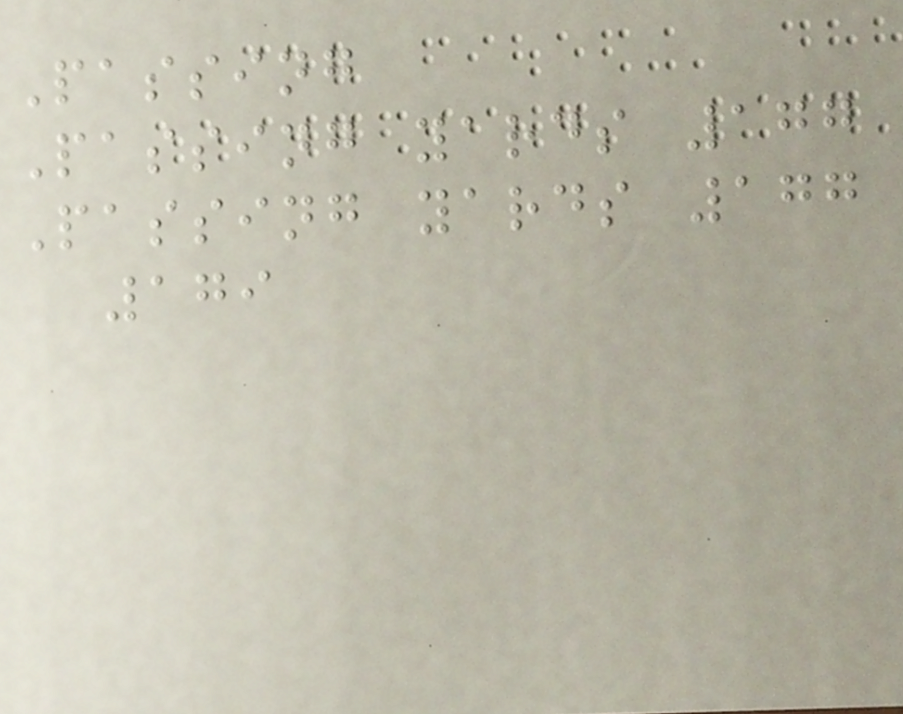Passing
Passing yards 177
Passing yards 177
179
